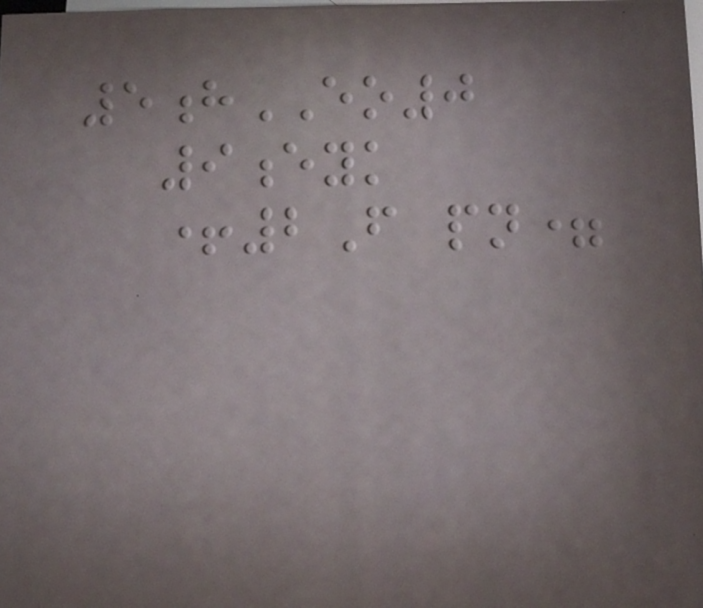5hEO0
9eyk
+2F pn=
